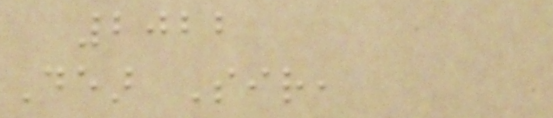2022
Dear Sir,
